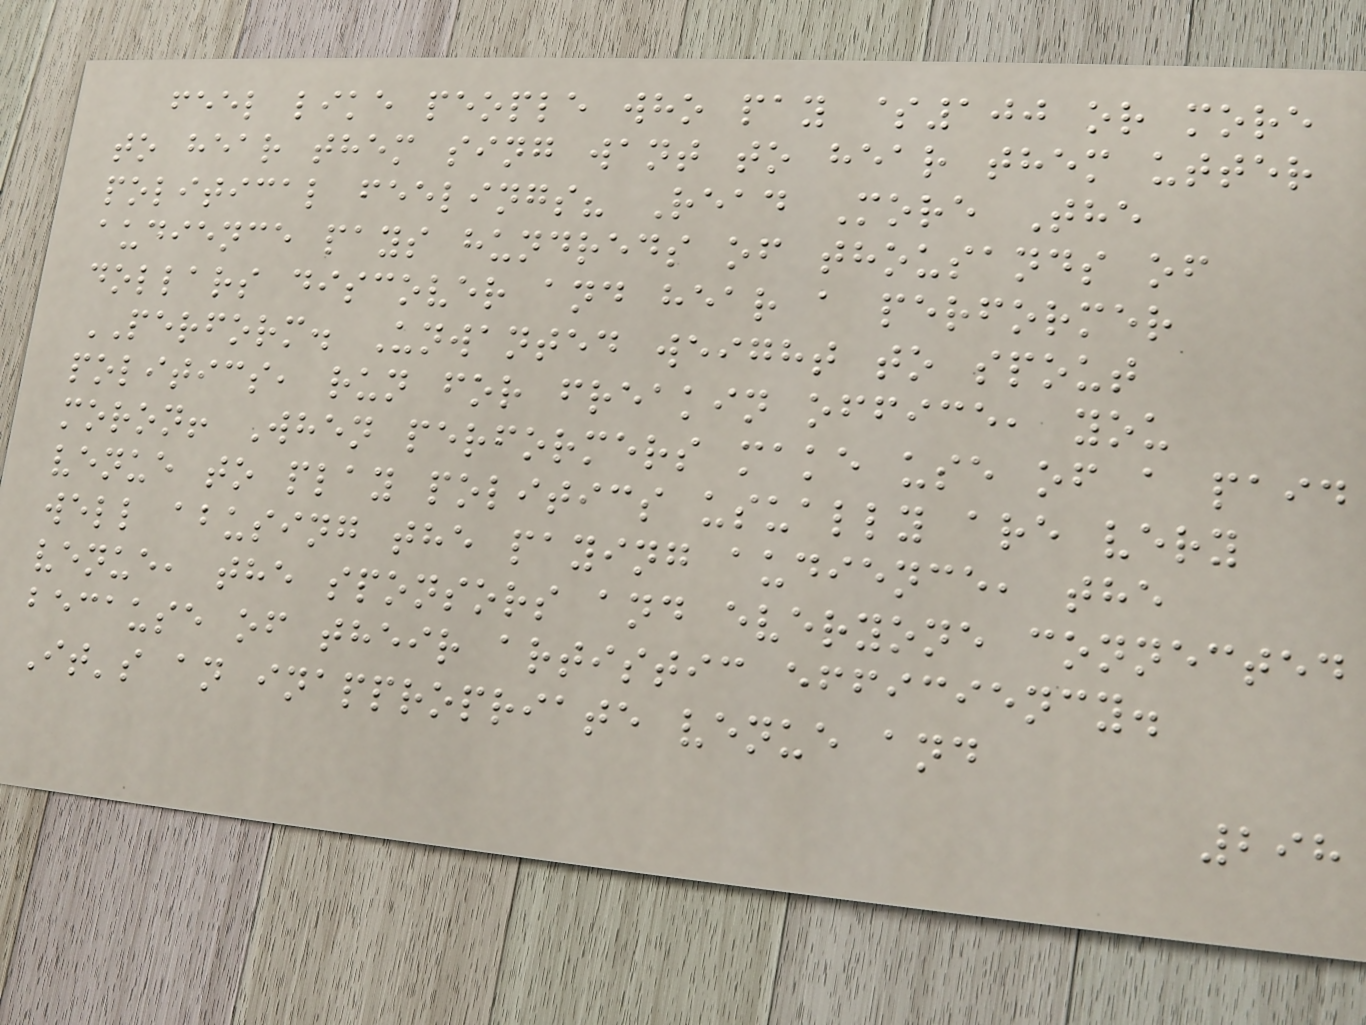feel like people who pay $100 or more
to hear them sing want to hear them utter
political feelings? Read More The
audience pays hundreds of thousands of
dollars discover and hear a performer
PERFORM. Unwanted weight to spout
politics, run for freakin office, you
moron! When performers make use of a paid
venue to play politics usually are very
well abusing the paying audience, the
venue, the sponsors and everyone connected
because of their artistic efficiency.
It's an inappropriate venue and
298
